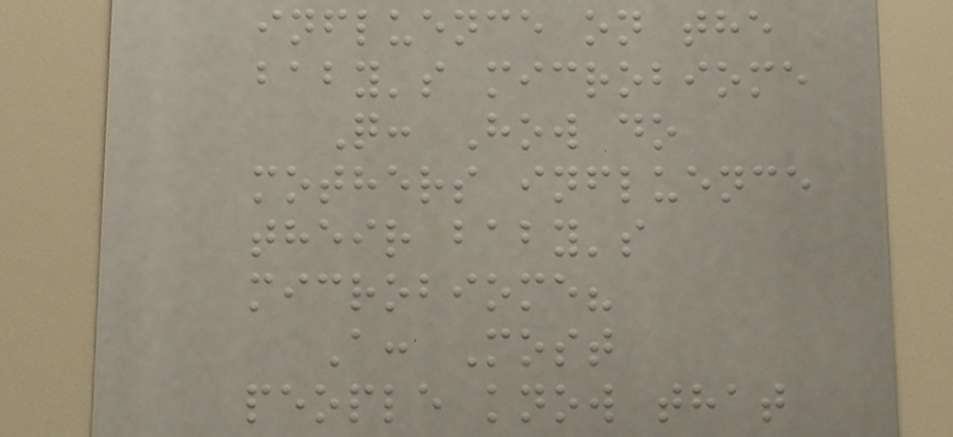influence on the
baby's microbiome
Q: How do
mothers influence
their baby's
microbiome?
A: Most
people know that
